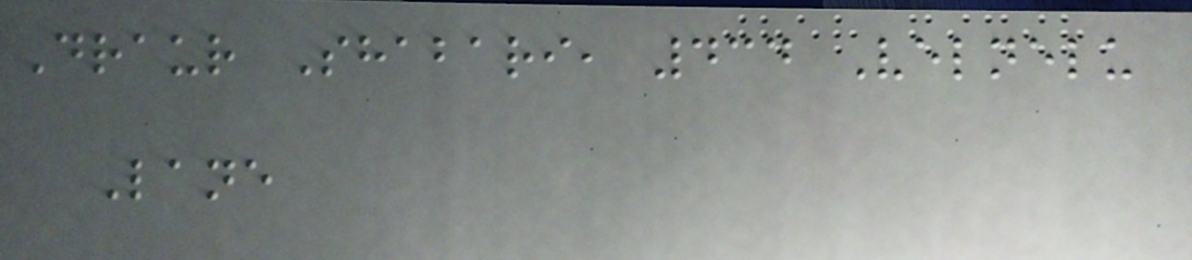Draur Shabari, 434 Velnelu
Lane
